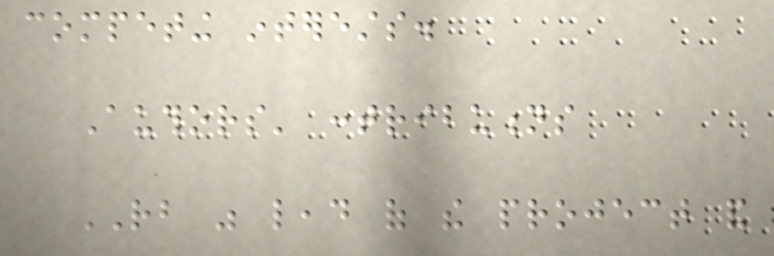competing interests.
Authors' contributions
RB was lead of the project and
